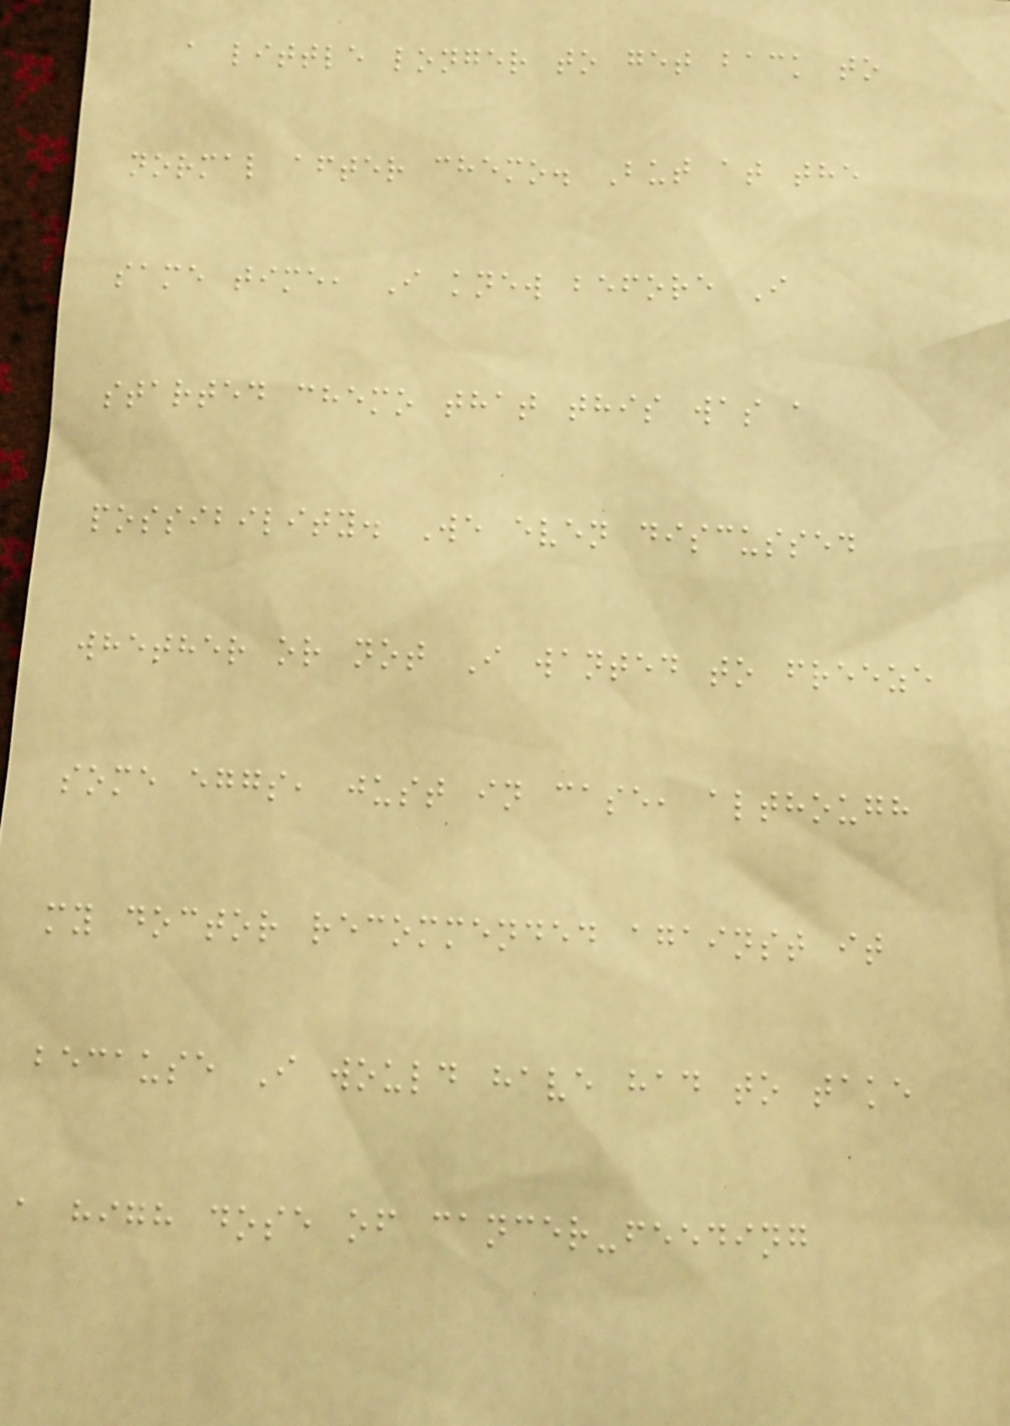a little longer to get back to
normal after chemo. But at the
same time, I knew before I
started chemo that this was a
possibility. We even discussed
whether or not I wanted to freeze
some eggs, just in case, although
my doctor recommended against it
because I would have had to take
a high dose of cancer-feeding
